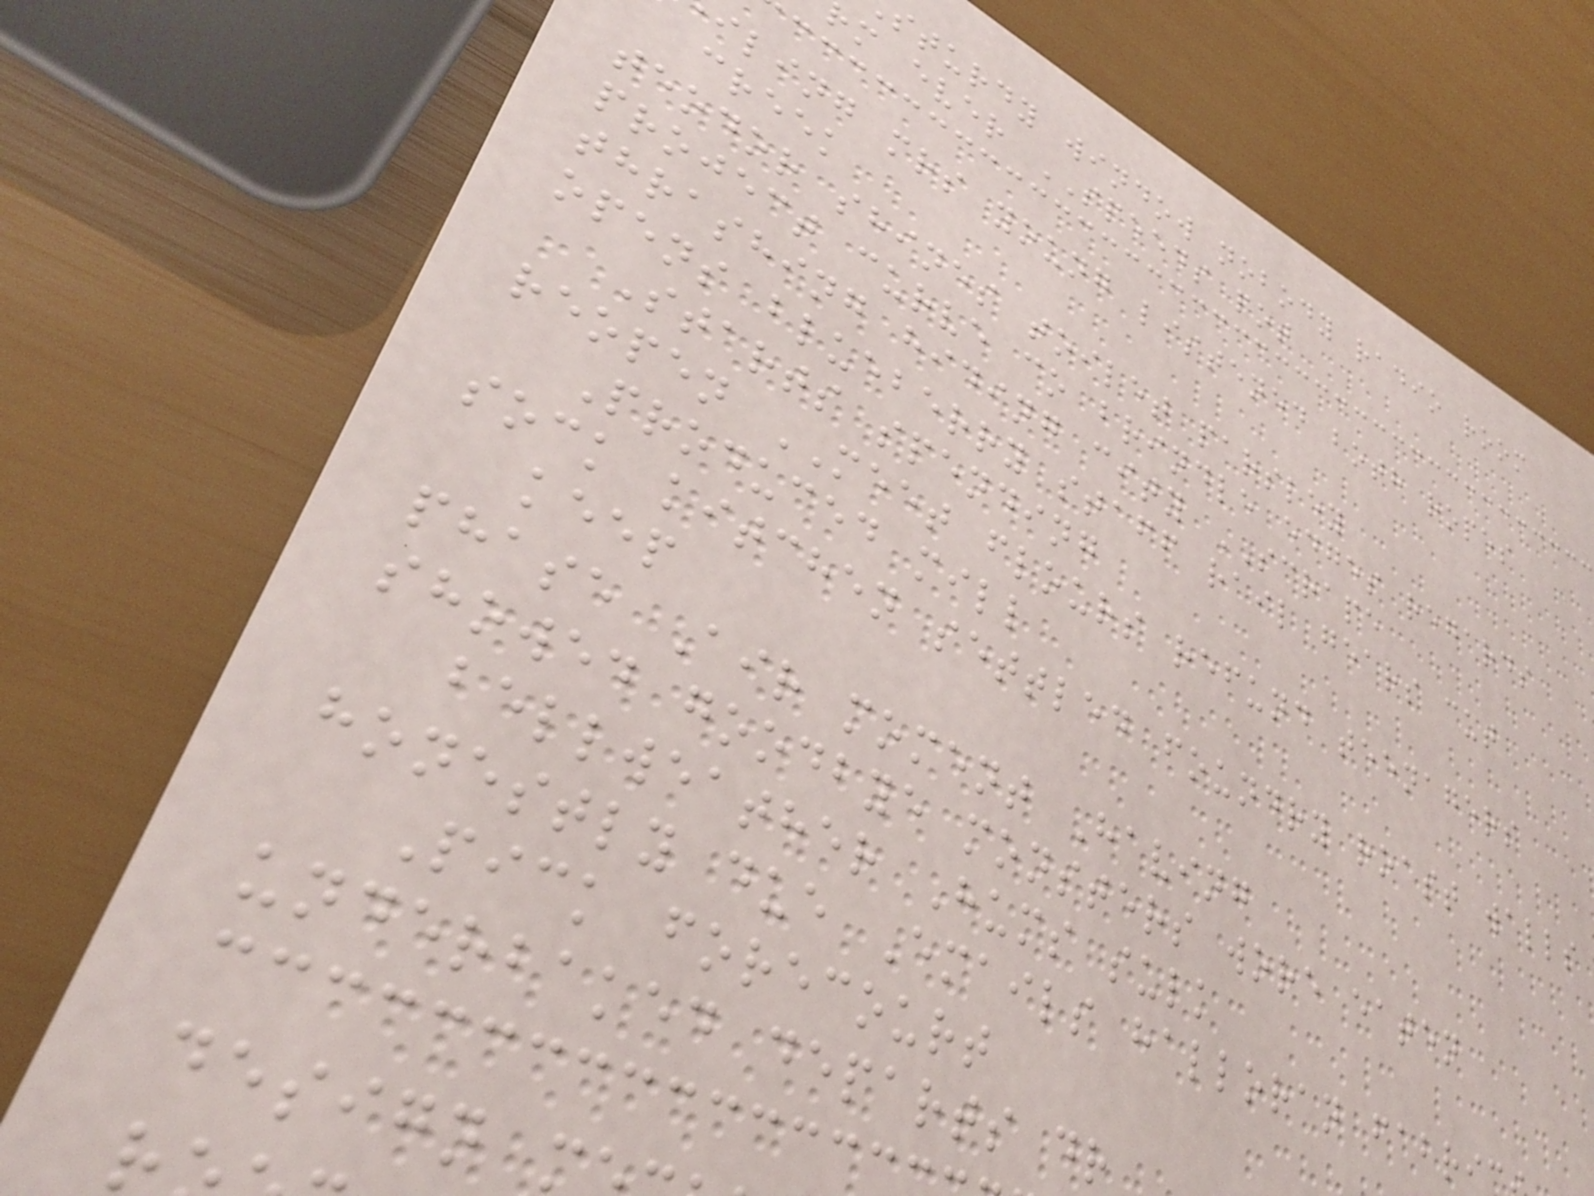sturdy window nobody radio room
m ever SPEEDS pot
iling mrs young listened both ropes
creek
teodor shines toilet parsley
project curve co brindle edges regards
thrashing hiding city SCRAPE
opens blueberry staff rail gears cut
Starts spending
reopen MEET flours refund teenagers
Produced mill
sock kitchen settled foundry roast walls
keep
phase Air moment Having
showed goodbye monsters wore eaten
bellweather Hums sulk
honestly due Emails halloran fabri
Pick forecourt
underbaked departs dr
